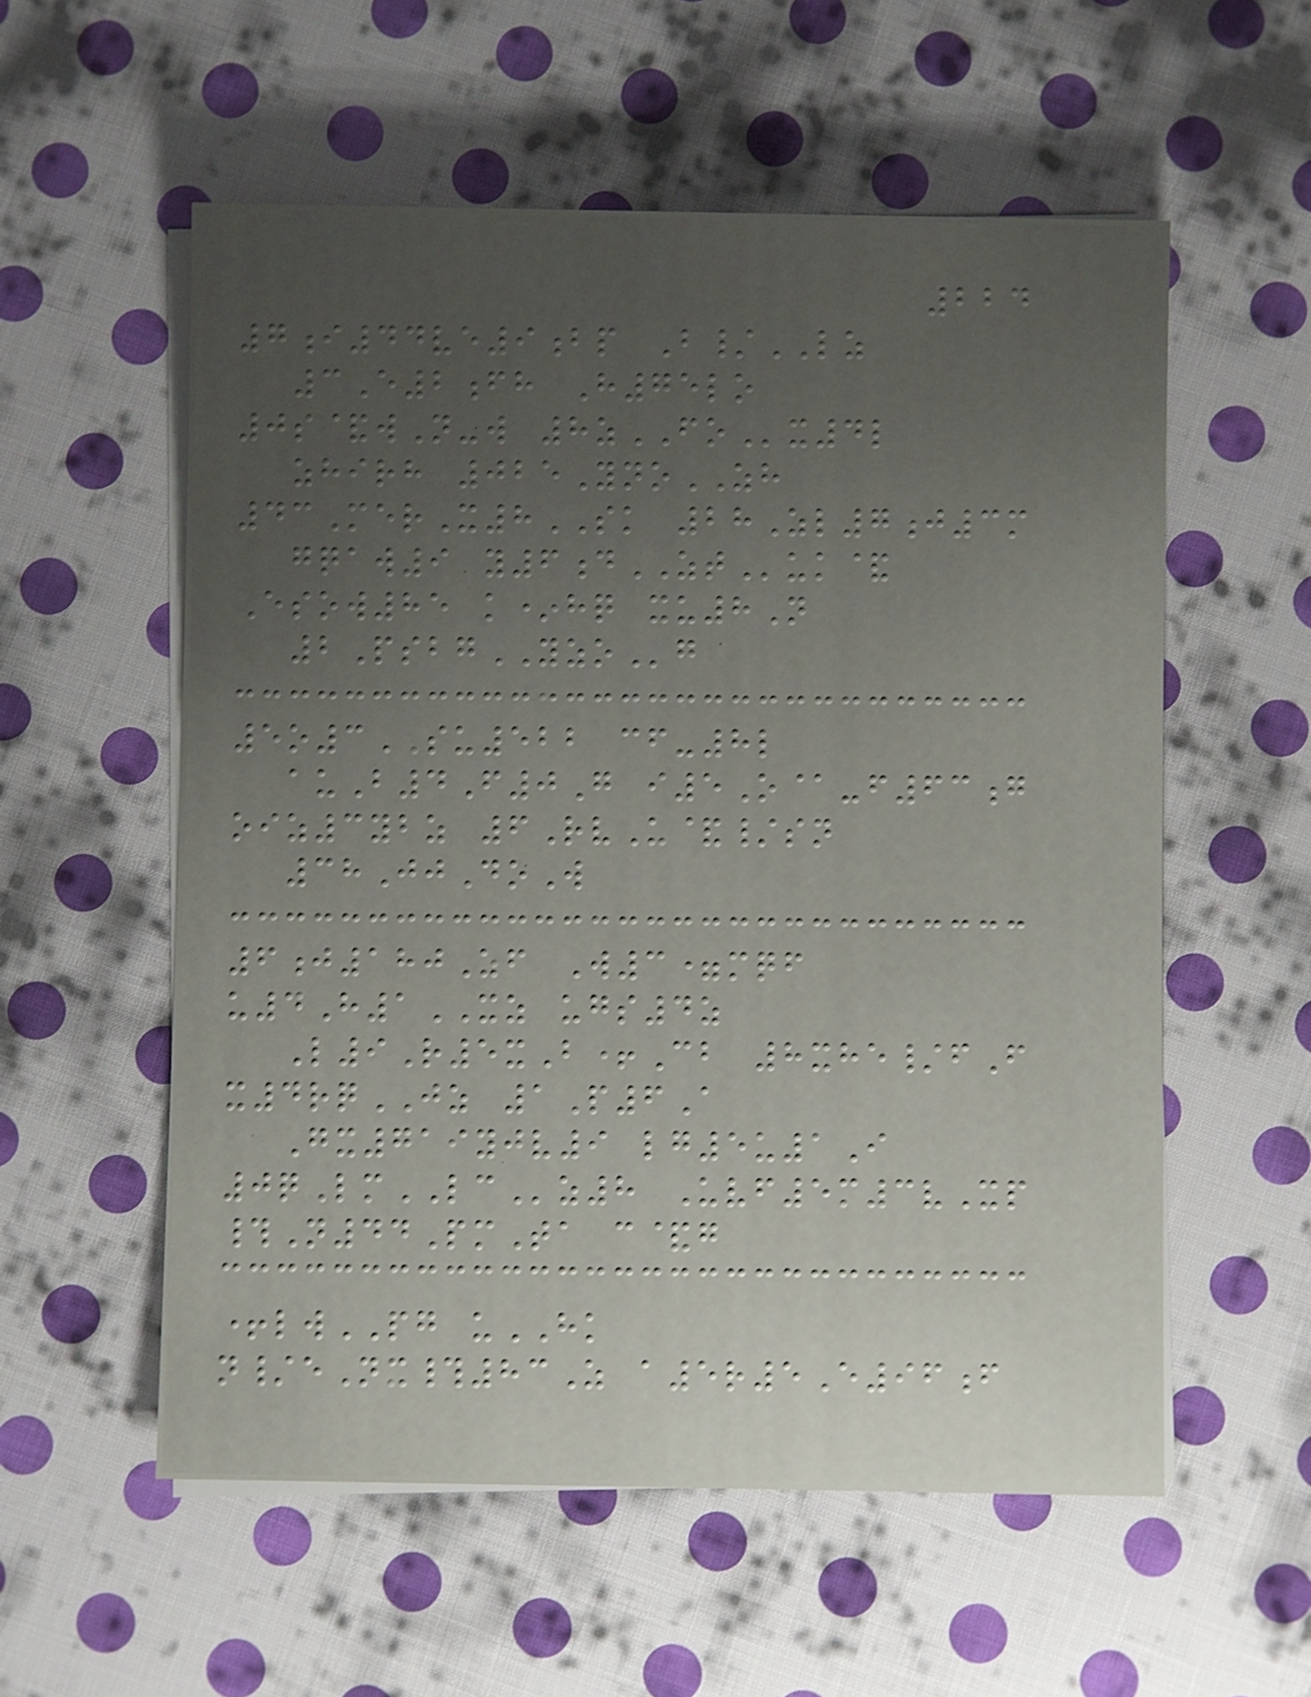224
7i44ve9bp B/LZ
3E2fh H75lo
0s&wN-w 8zFOx4l
zhirh 025YnoZH
43MerX8SK 28Zl7j3m
gqaw9 y6dZTuk&
Esow85 k*hq xu8N
2PsbgYZOg
5o3SU522 cf-8l
auB4F0G i5O@-f63g
oiz3ybz 6RvU&/sn
38JjDoW
6j180Zf W3=mqf
u4H1XZ ugs4z
L9R5xB+Cb 8xhe/fF
x4rqJZ 1P6A
Gx719yjv9 lg5u1I
0qLmLCz8 Uvf5m3vXp
#N44PmTa c&g
+lwPG uHK
n/eNx#83Z a5r5E96f
